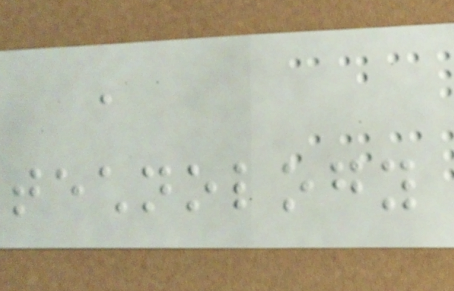a
technology
